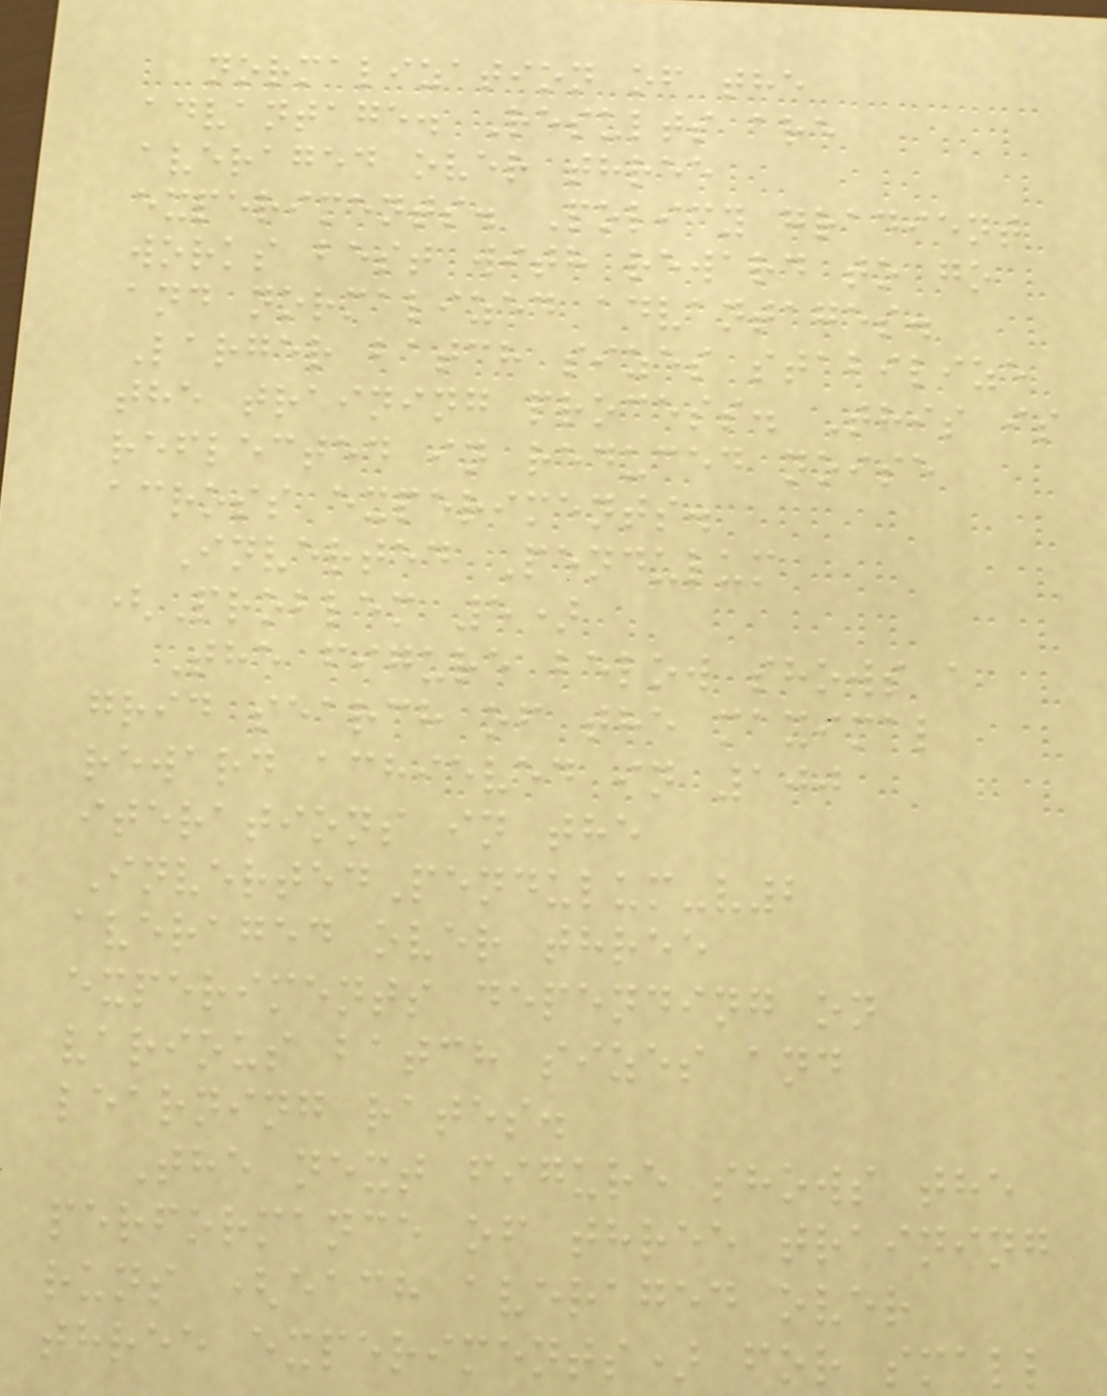normalization of the
advantage. Results are
averaged over three
experiments. Policy gradient
works best with reward to go
and normalized advantages.
Larger batch sizes stabilize
the training process. This is
reflected in reduced noise
across experiments.
Inverted Pendulum
(Problem 5)
The figure below shows a
grid search of the maximal
reward achieved in 100
iterations in the
InvertedPendulum-v2
averaged over three
experiments depending on
various batch sizes and
learning rates.
The next figure shows the
performance of three training
runs (each averaged over
three experiments) for small
